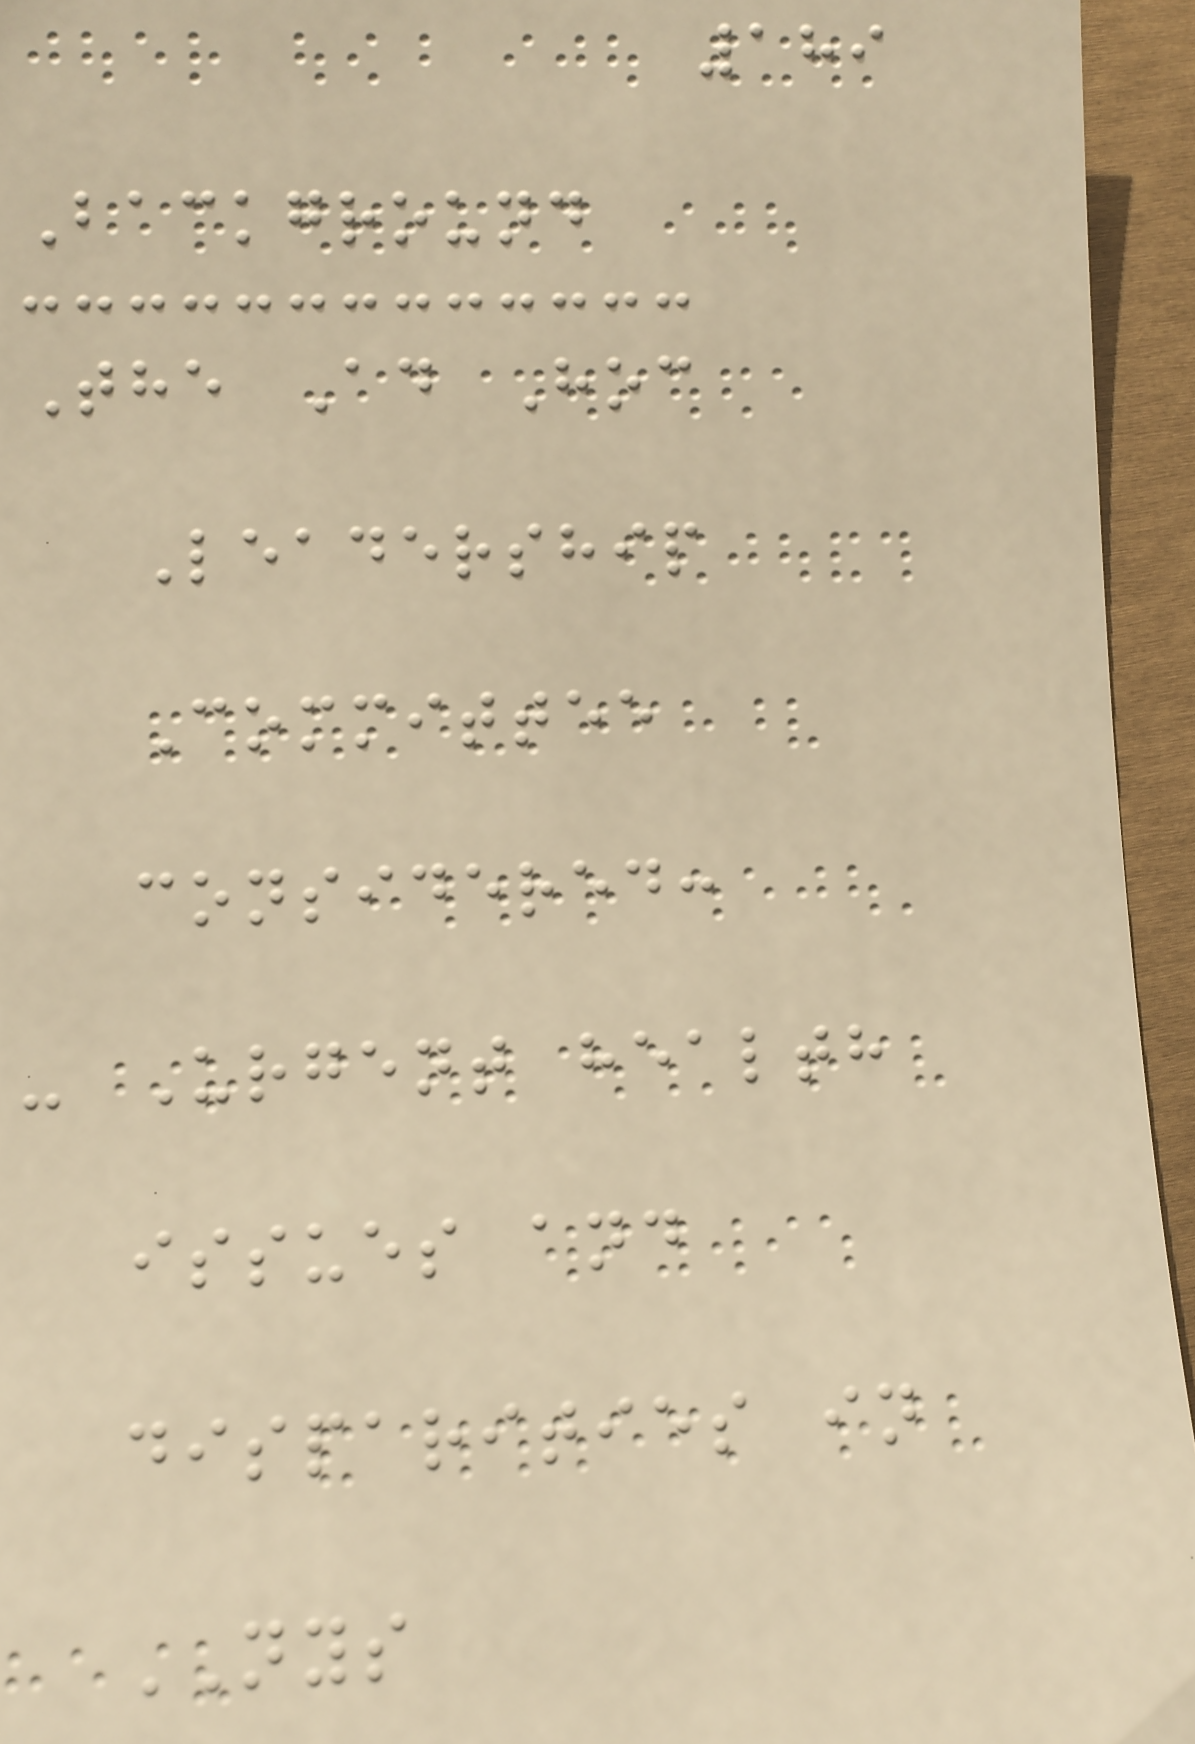189
Background
The Ad Hoc
Leadership
Committee
considered:
- Urgent health
issues and
disparities in
NYS
